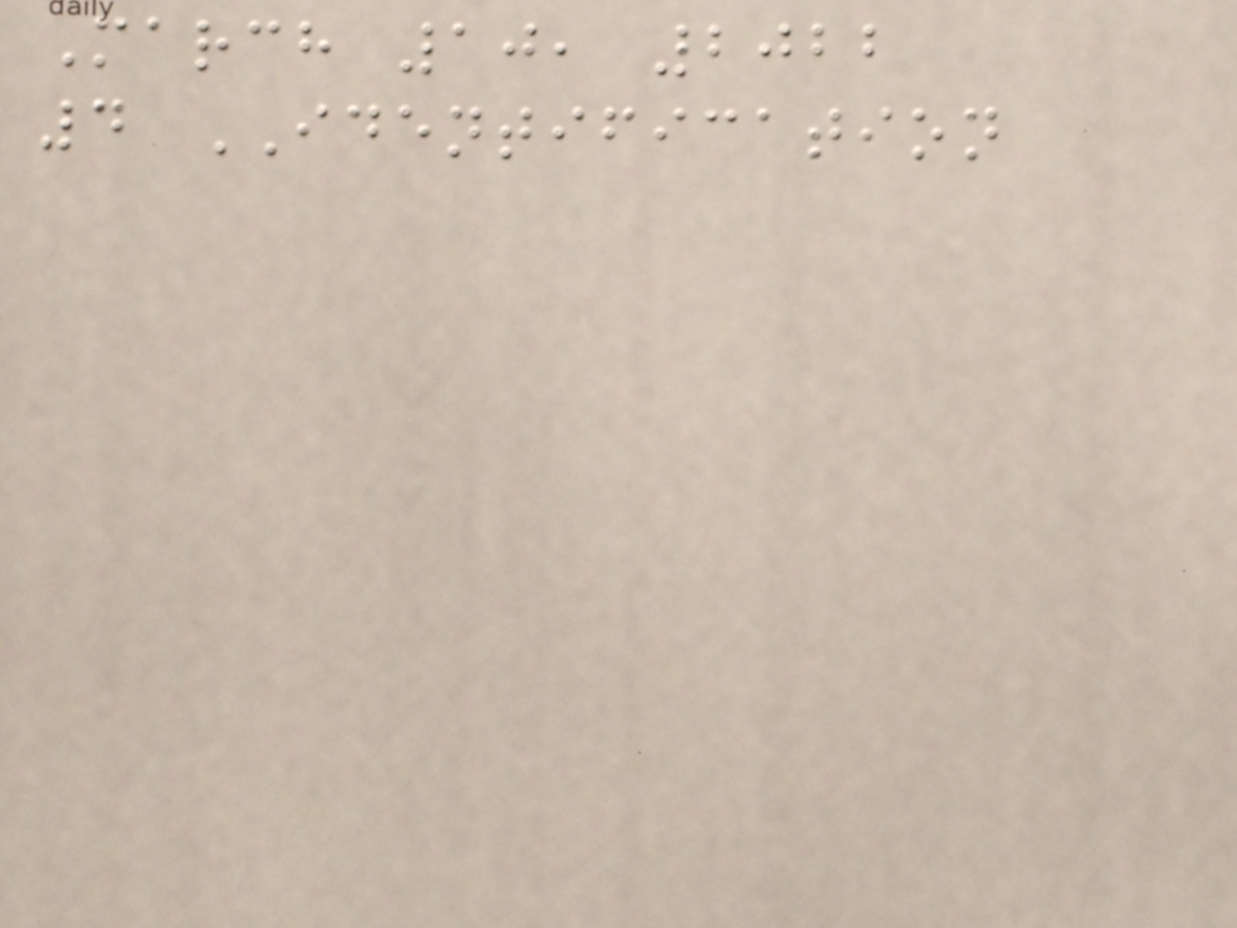March 10, 2022
4 IDENTIFICATION
